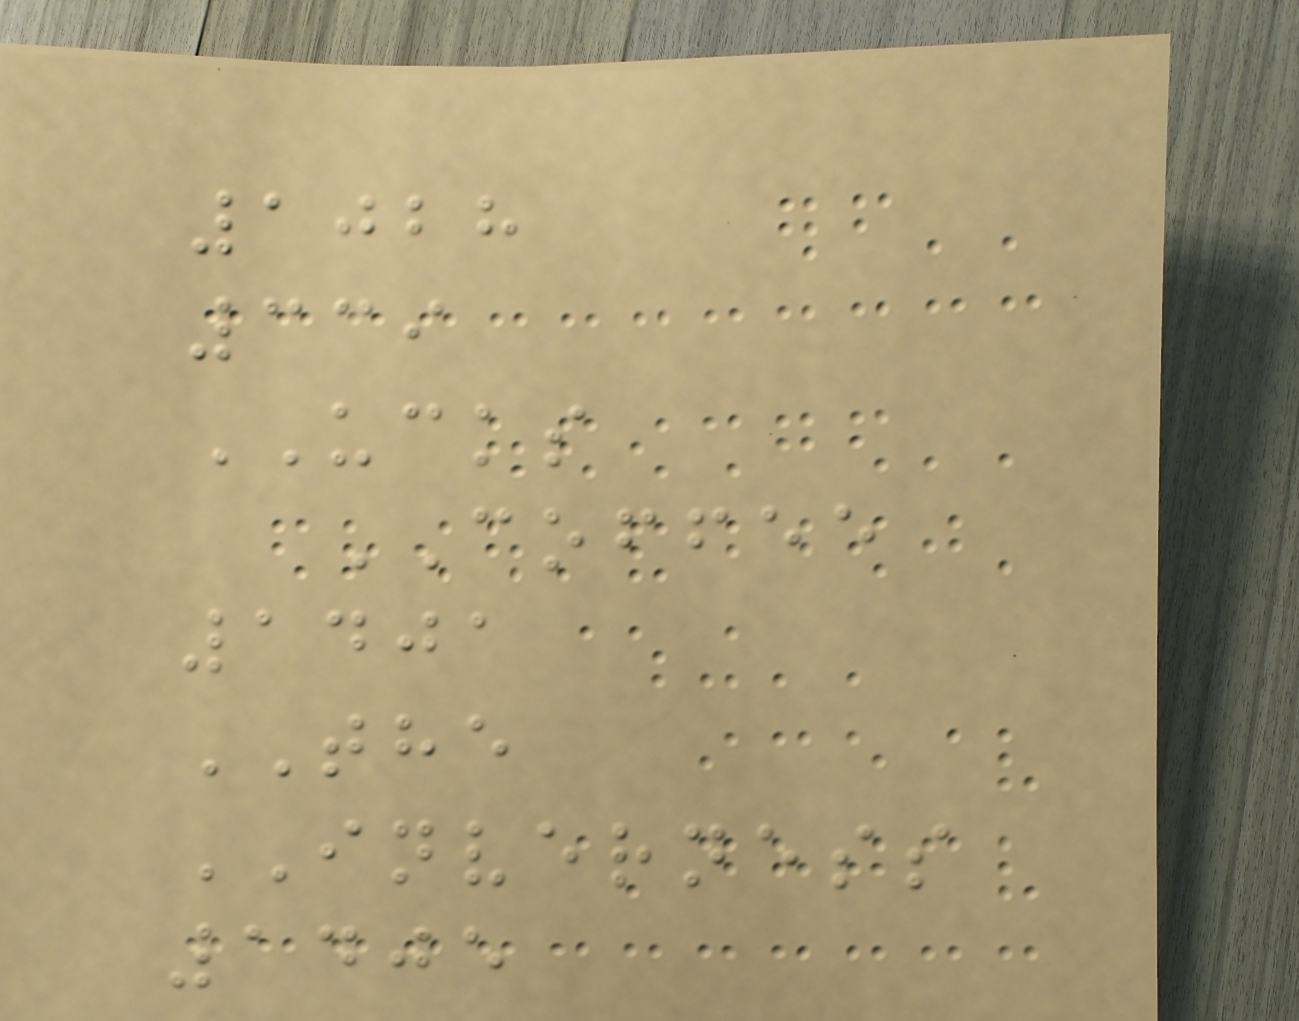1028
339
UCKS
COFFEE
1401
THE
INVERNESS
1405
